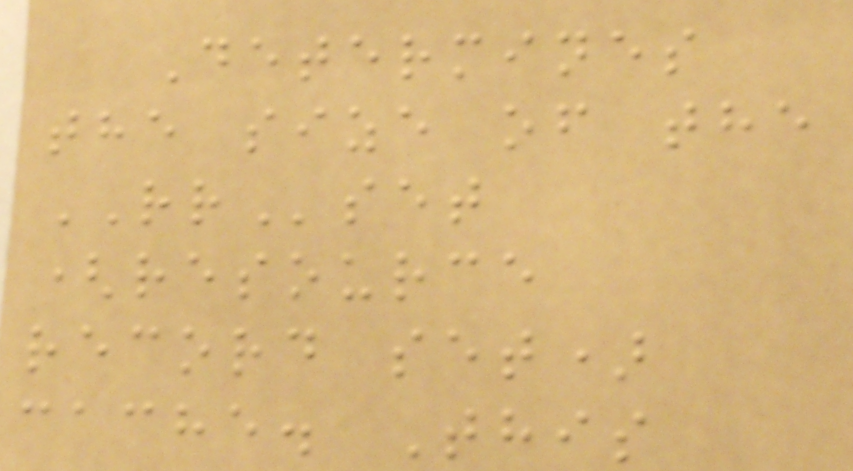Determines
the size of the
RRset
(resource
record set)
cache. This
